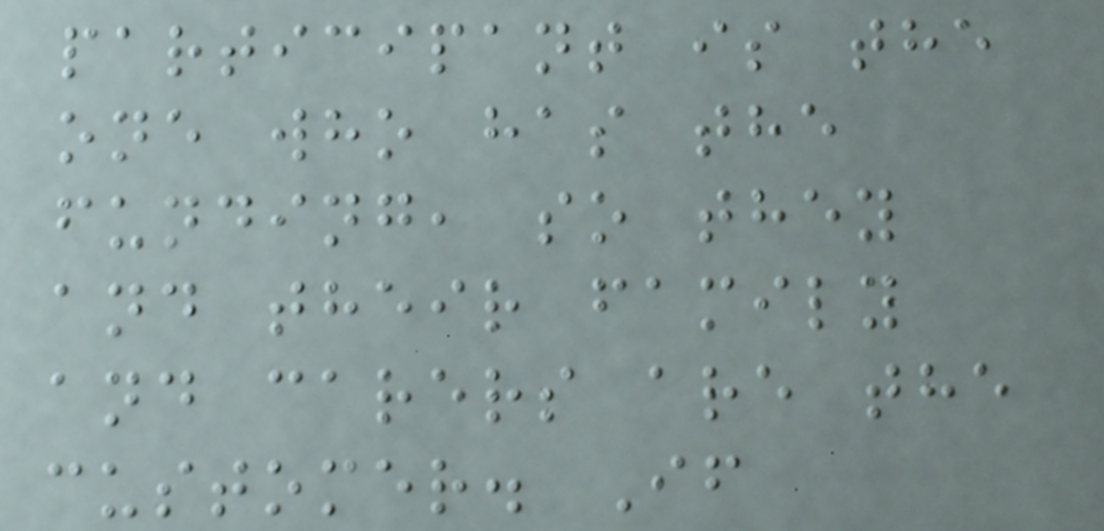participant is the
one who has the
funding, so they
and their family
and carers are the
customer. If
